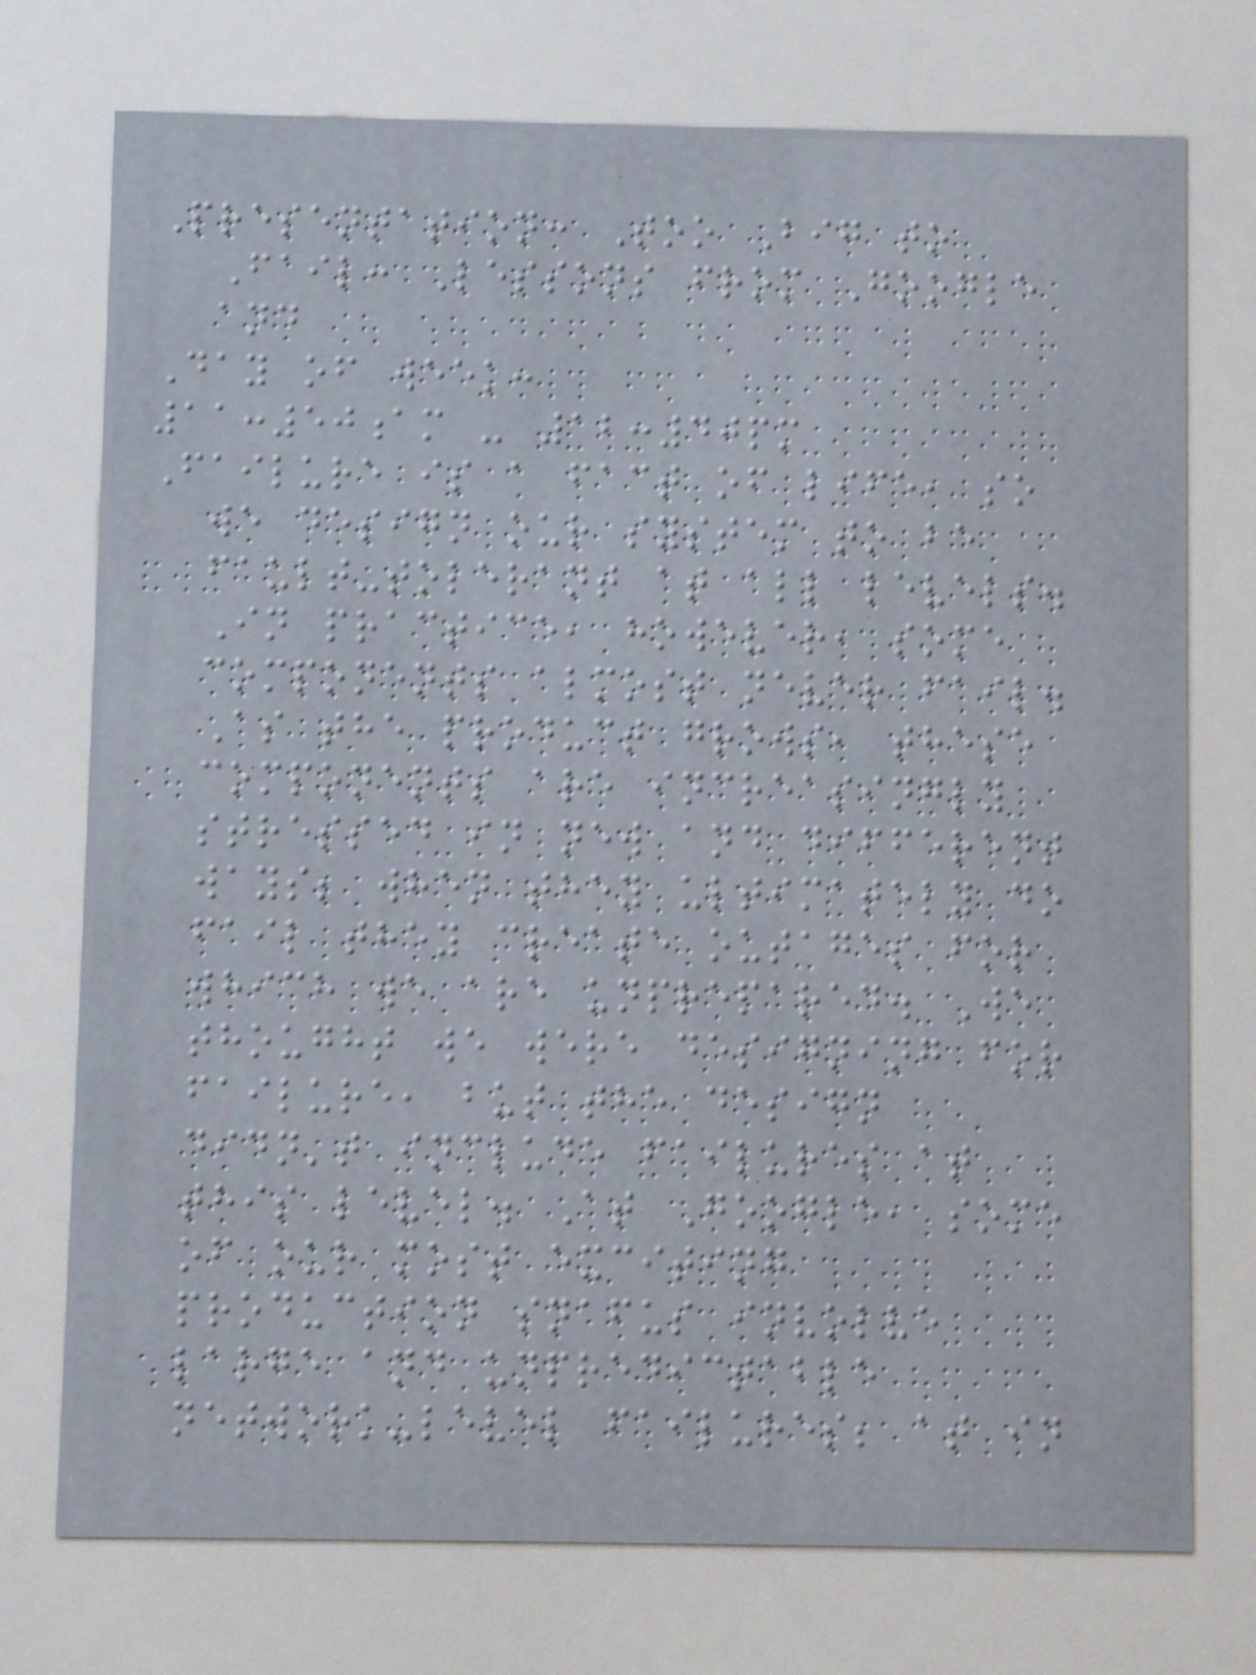Presentation: Too Big to
Fail: Lessons from Google
and
Day of week:
11:50am - 12:40pm
Failure is a fact of life, so
we design our system to be
fault-tolerant at all levels.
In practice, however, some
components almost never fail.
As the product grows, these
components are increasingly
stressed in new and different
ways; when they ultimately do
fail they create outages for
which we are unprepared. We
thought we were designing for
failure, but the design
didn't include failures at
this level. At Google, some
of our most exciting
production snafus involve
large and unpredictable
network-level failures; at in
